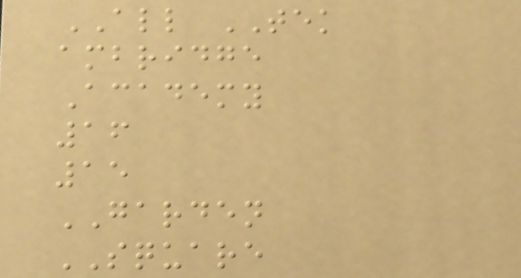ALL TEK
ambridge
Academy
16
15
GARDEN
SQUARE
